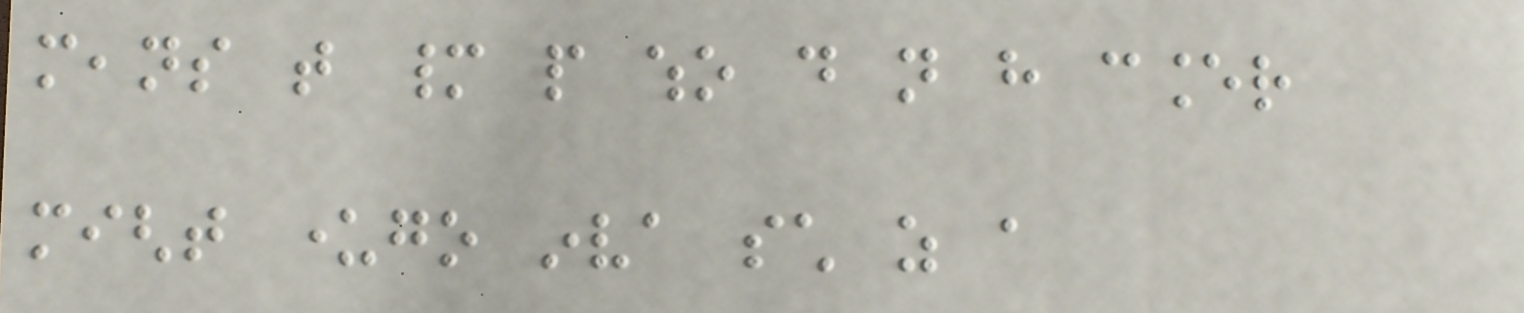means that many people who do not have cancer
might undergo inva such as a
